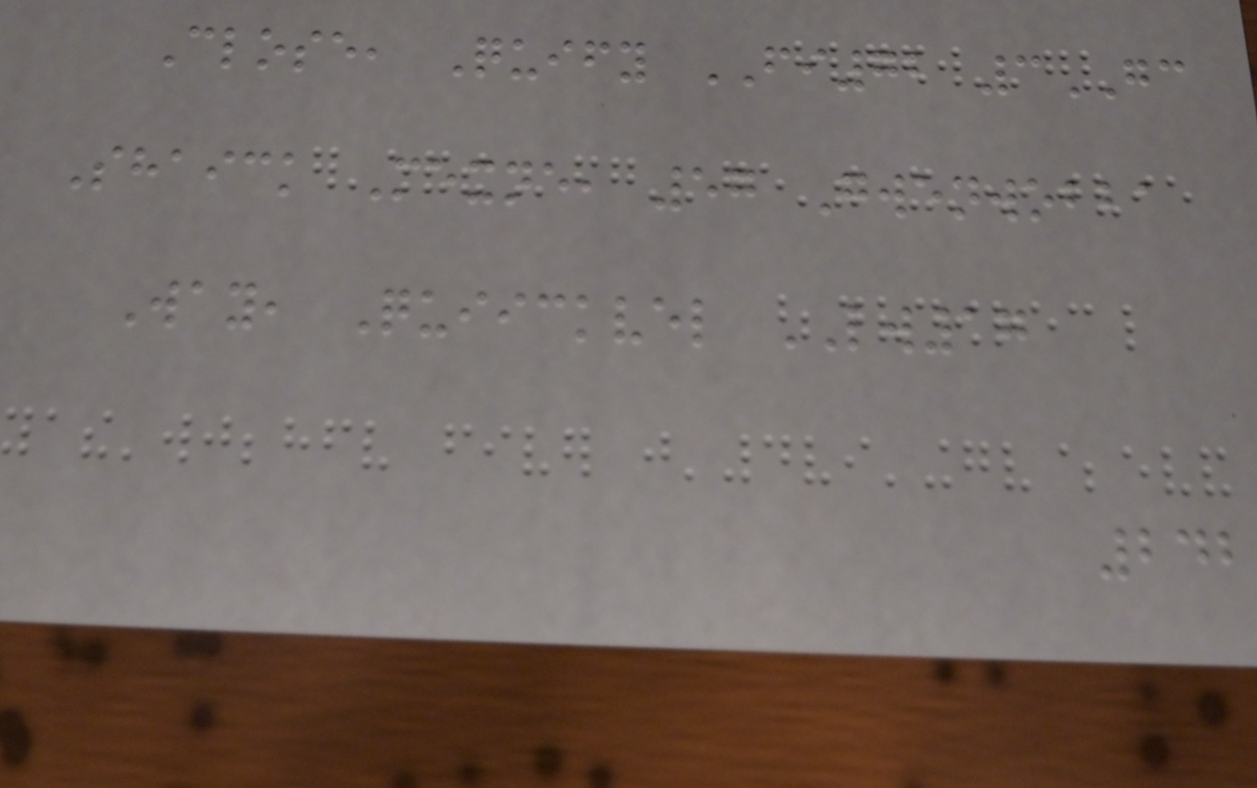Close, Quify FI72 3GC
Shaick Mexne, 57 Gwenwobba
Way, Quiickvel LW17
242
